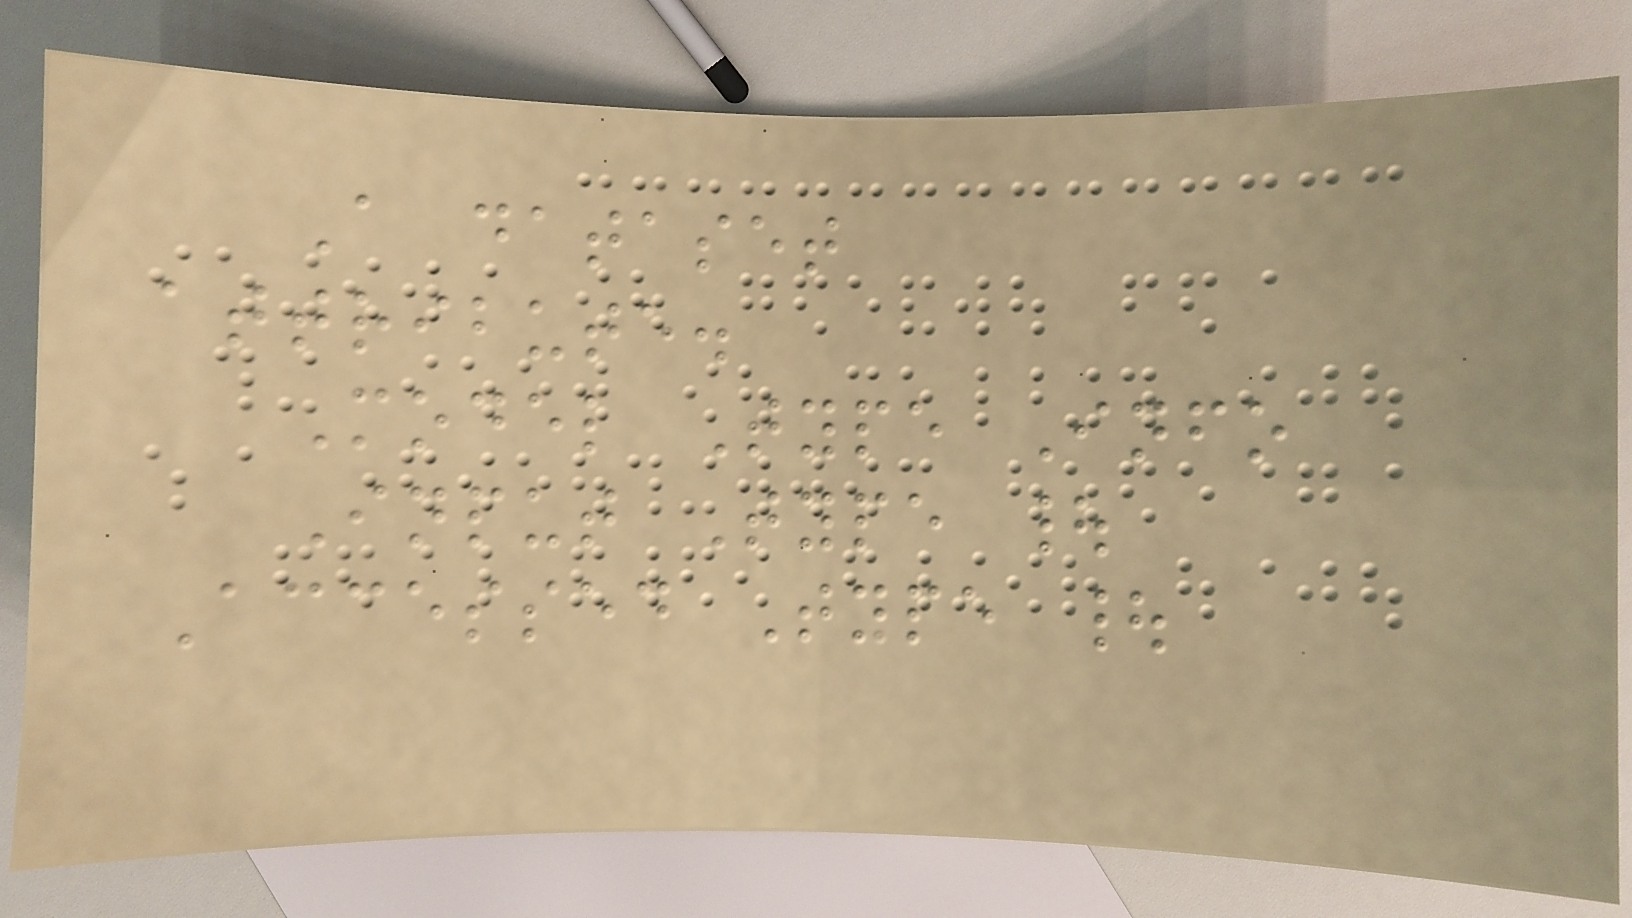A dataset
attribute.
Model Type Info
Input Type |
Accessed Type |
